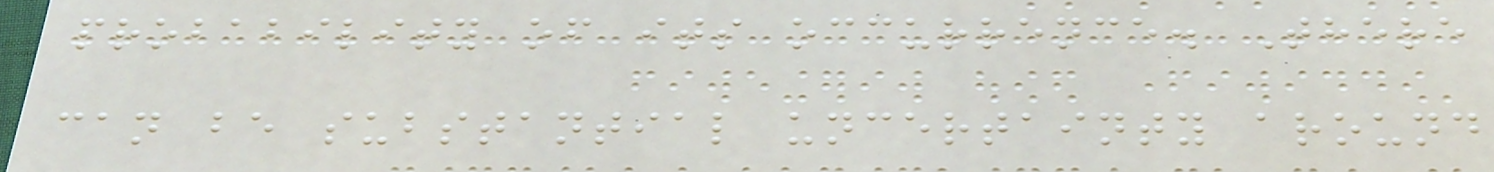probability of its occurrence. There
can be substantial uncertainty around
